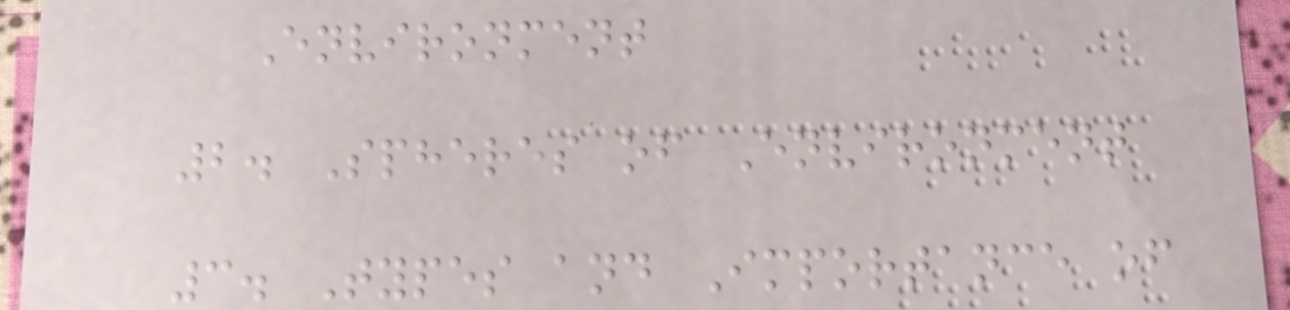Environment
2. Spheres of Environment
3. Types and Importance of
